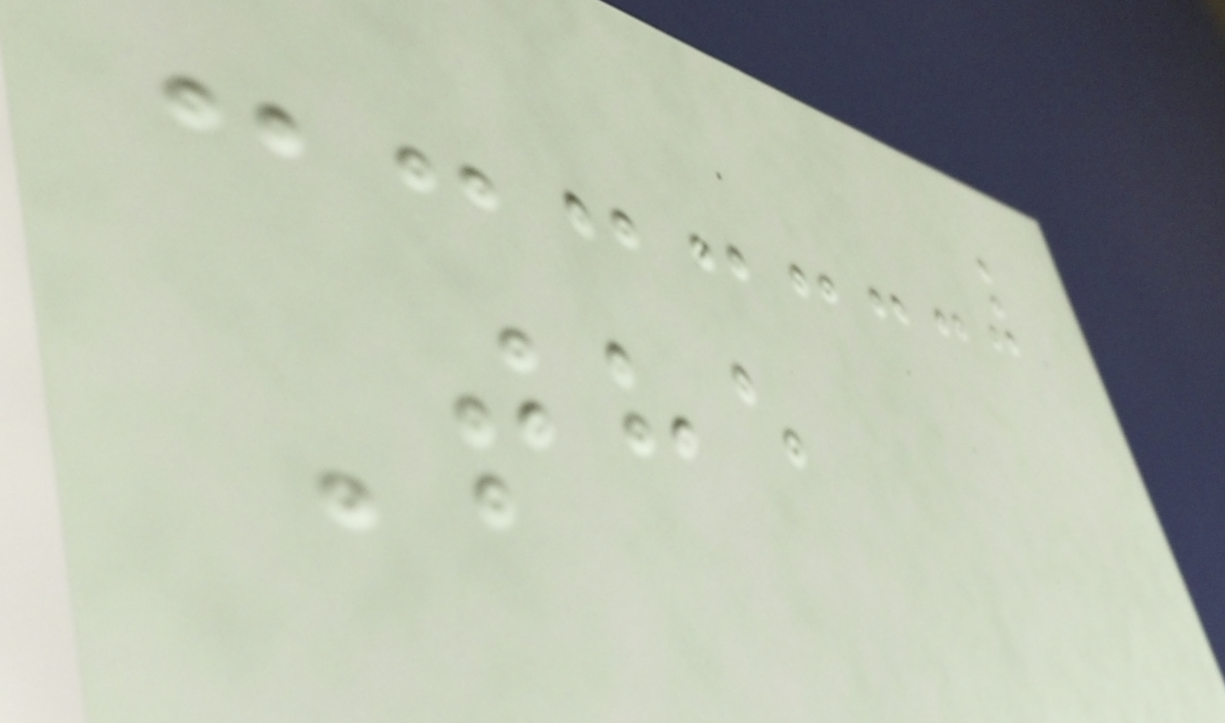The
